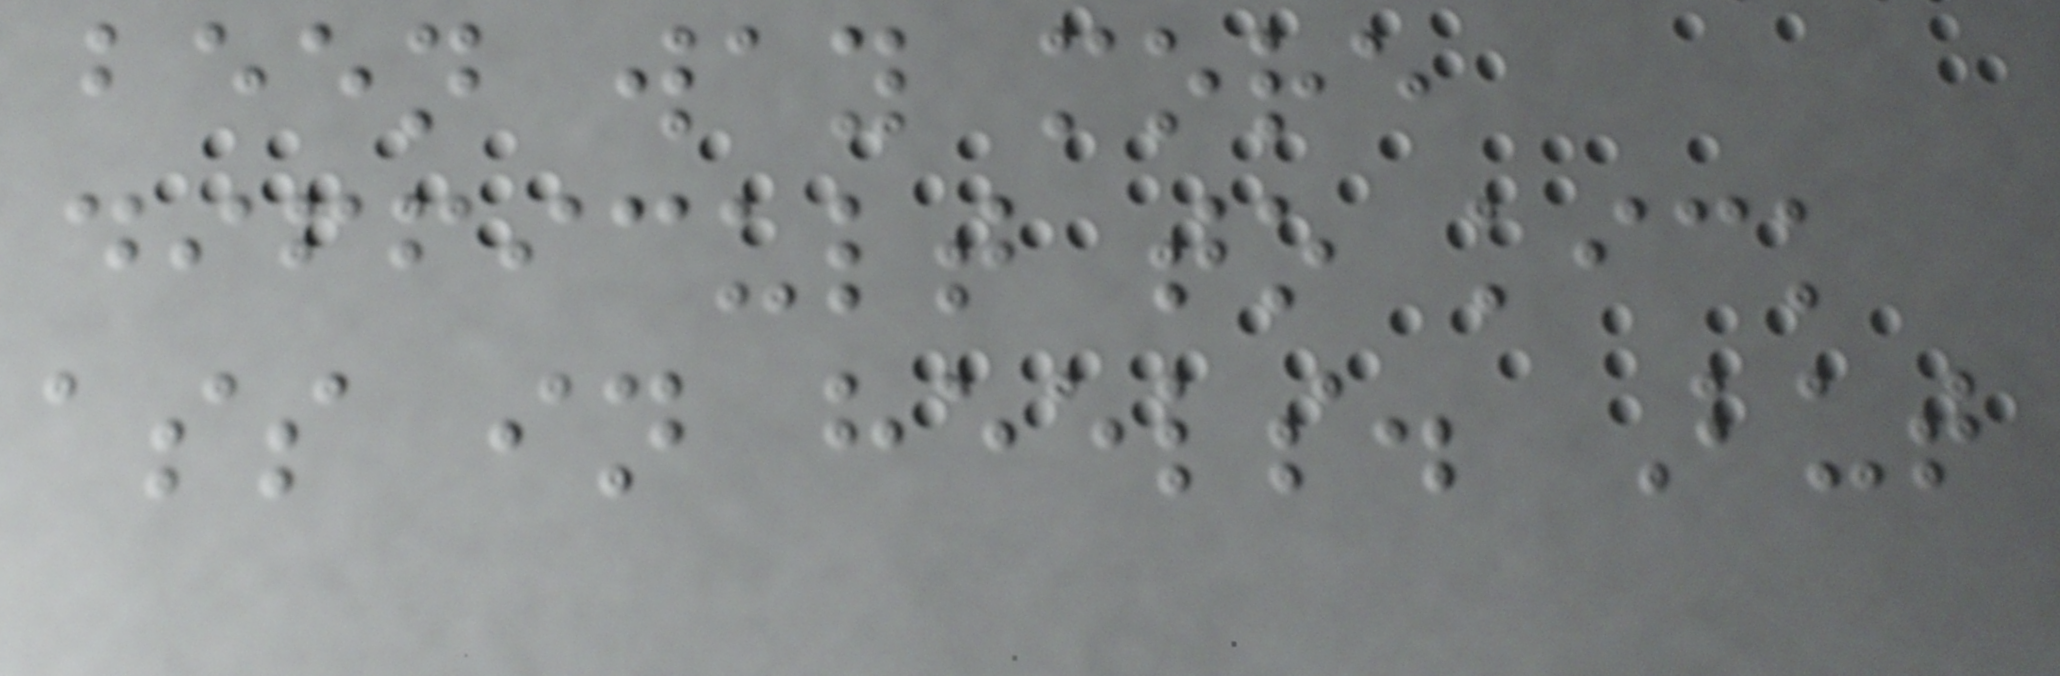been way more
difficult to kick
ass in heels. But
